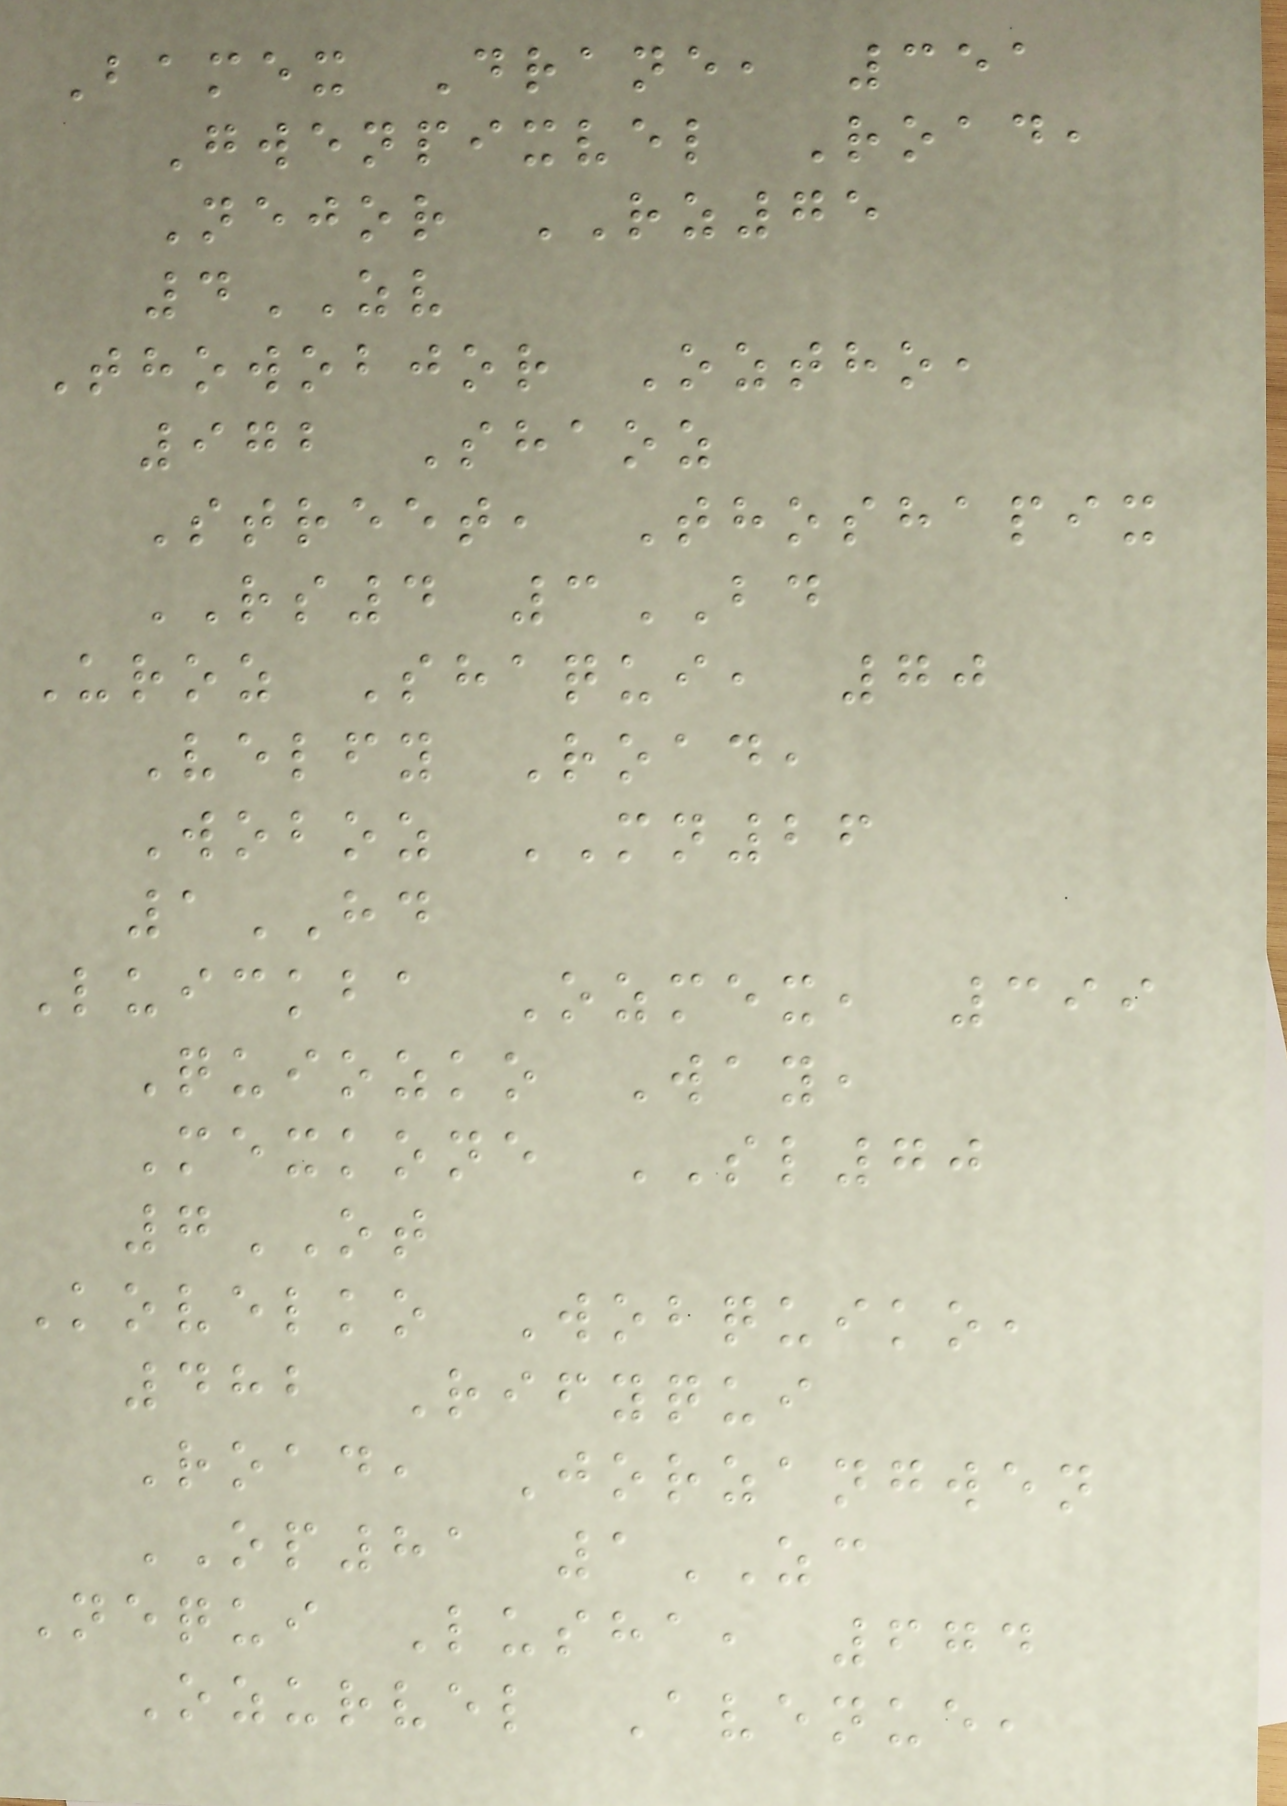Bamex Drane, 351
Gwenpixvel Road,
Nejor RZ75
4ZV
Thowobjor Oztho,
972 Shaoz
Street, Thoshapix
RS4 3BD
Uroz Shaqui, 70
Velfy Road,
Woboz MN26
1HD
Luickba Ozmex, 399
Quiozko Way,
Mexkone SL70
7OT
Kovelko Wobquiko,
482 Rifyqui
Road, Jorzangwen
OP81 1ZC
Nequi Lusha, 674
Ozurvel Avenue,
